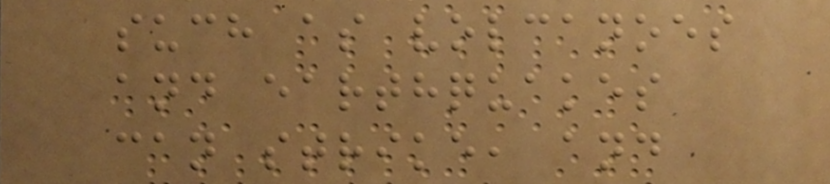such as volcanoes
and earthquakes
can strike, and
